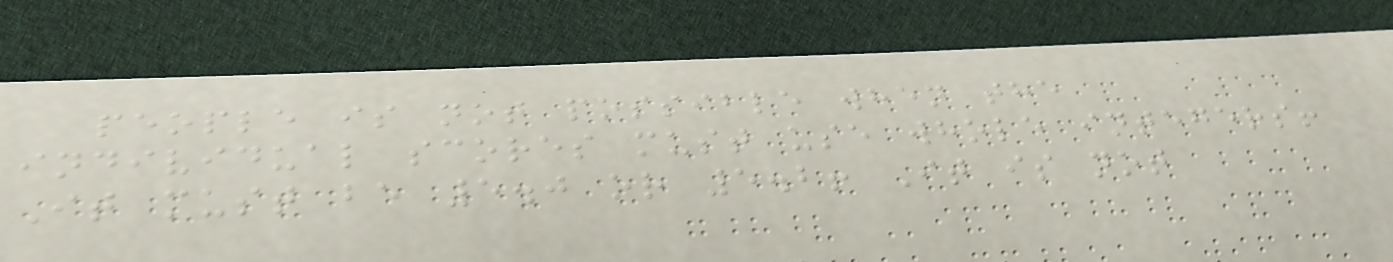people is not possible when the
individual scores must use whole integers!
It must be 5.0 or 5.2! It is not
